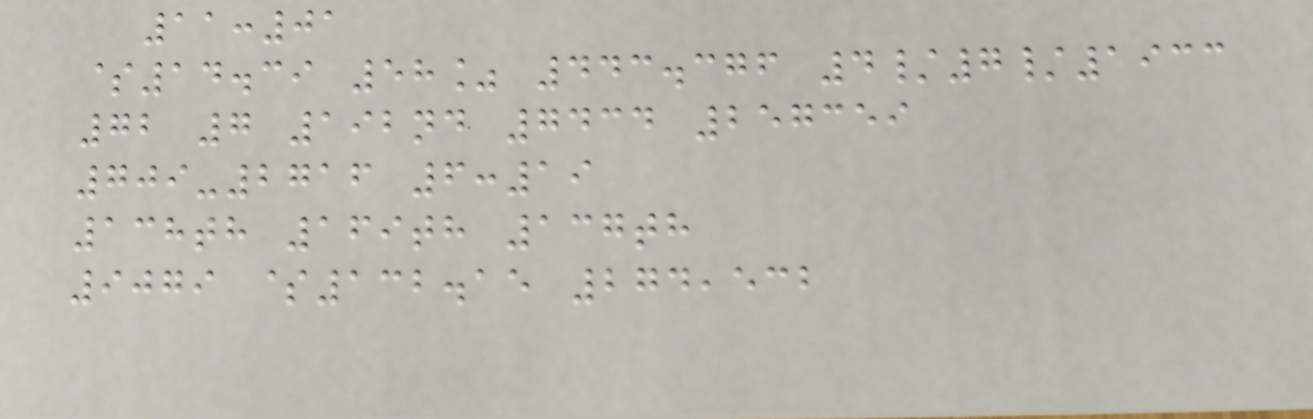11:01
$14.39 58% 443.376 4/7/1933
72 7 192nd 7434 257359
709-2716 6:19
138th 169th 137th
9079 $132.15 274,532
